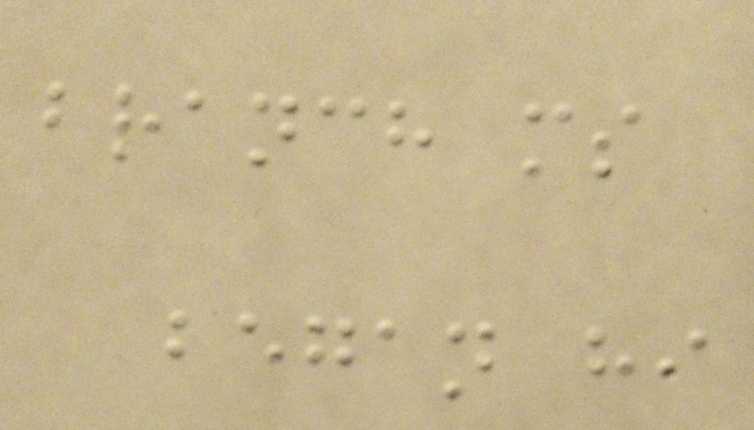branch ms
began hi
